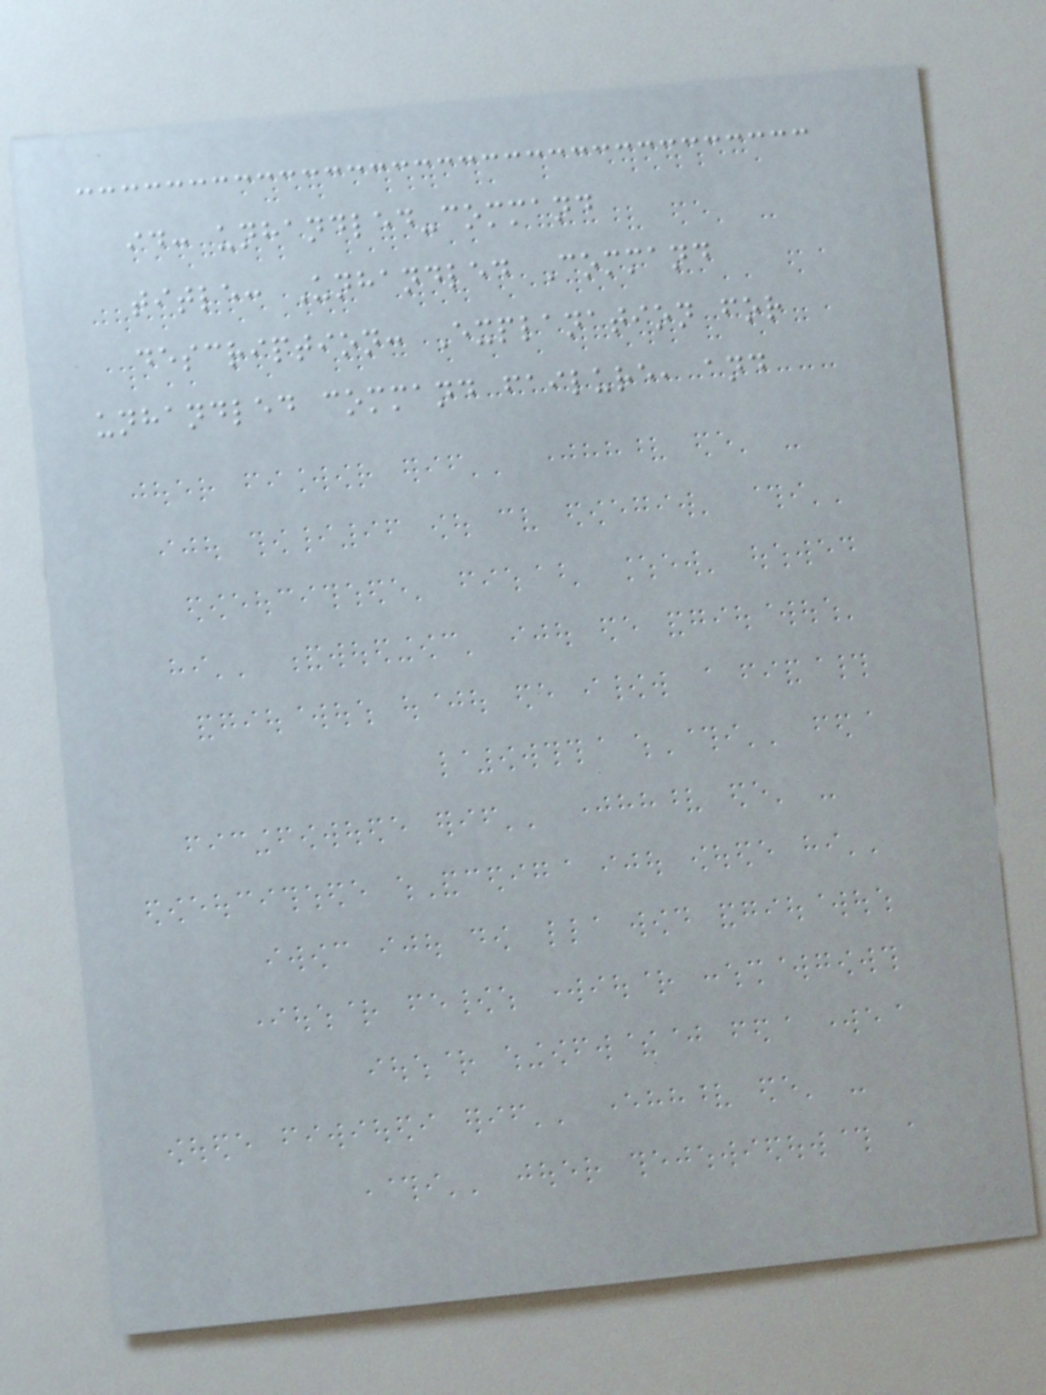id: unhandled-command
title: Unhandled Command
description: Explanation for
unhandled command failure, and
